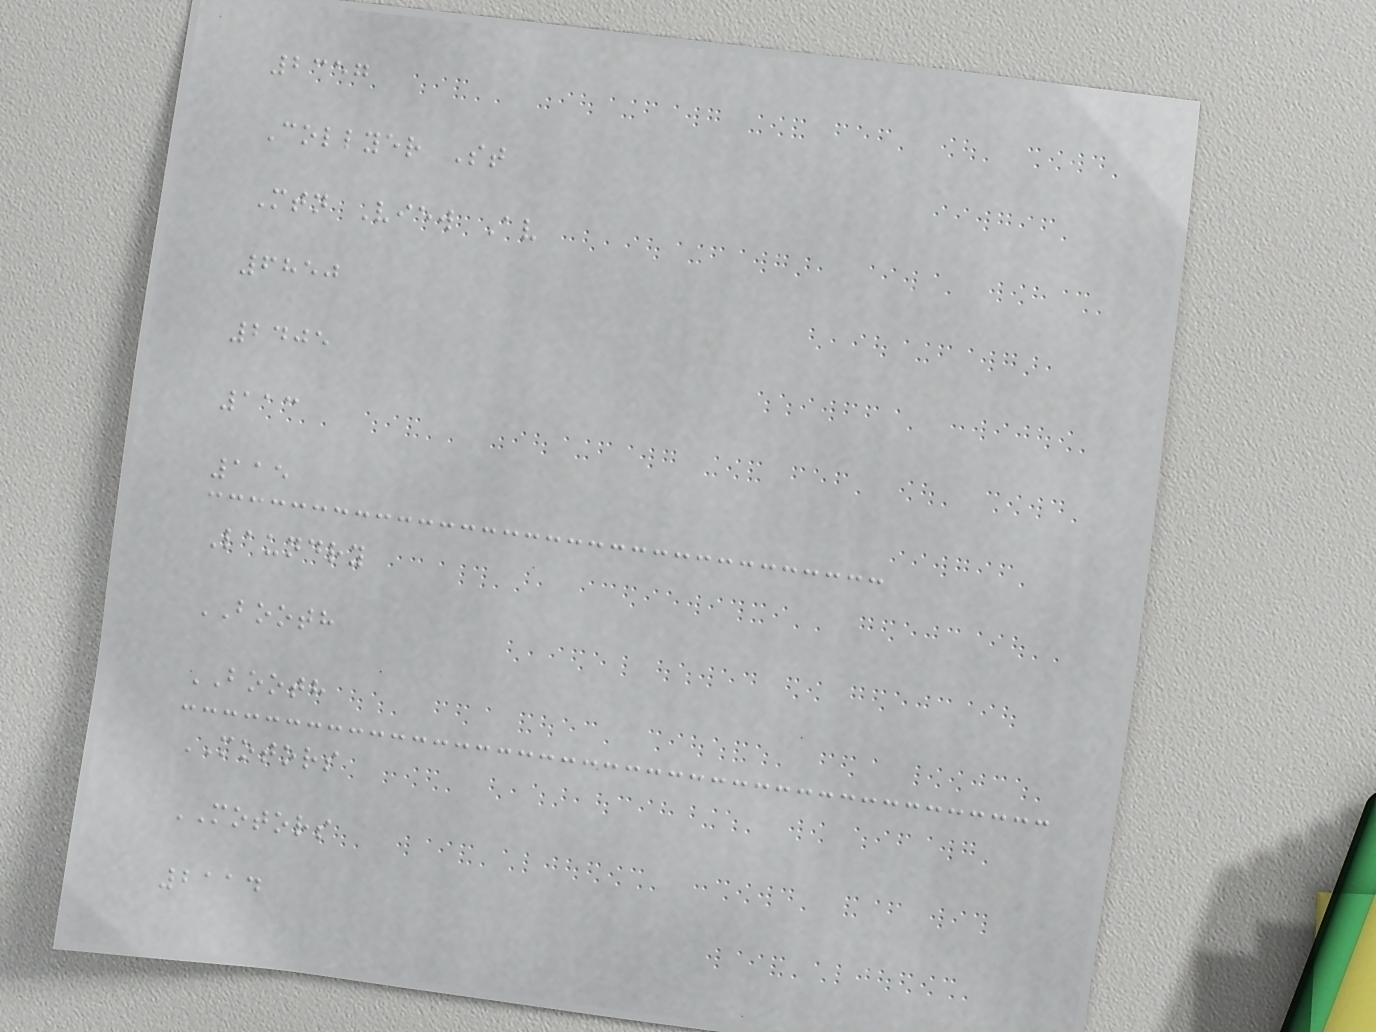2357
Collyer St
Mtn View Av
6850
2405
113
115
Laundry
BOOTH
BOOTH
MOTORS
MOTORS
2114
